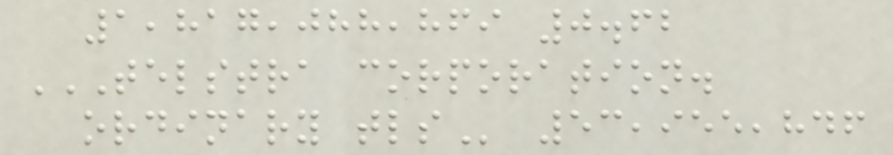1,817,088,869 0.62
TELSTRA CORPORATION.
ORDINARY TLS 53,955,846
